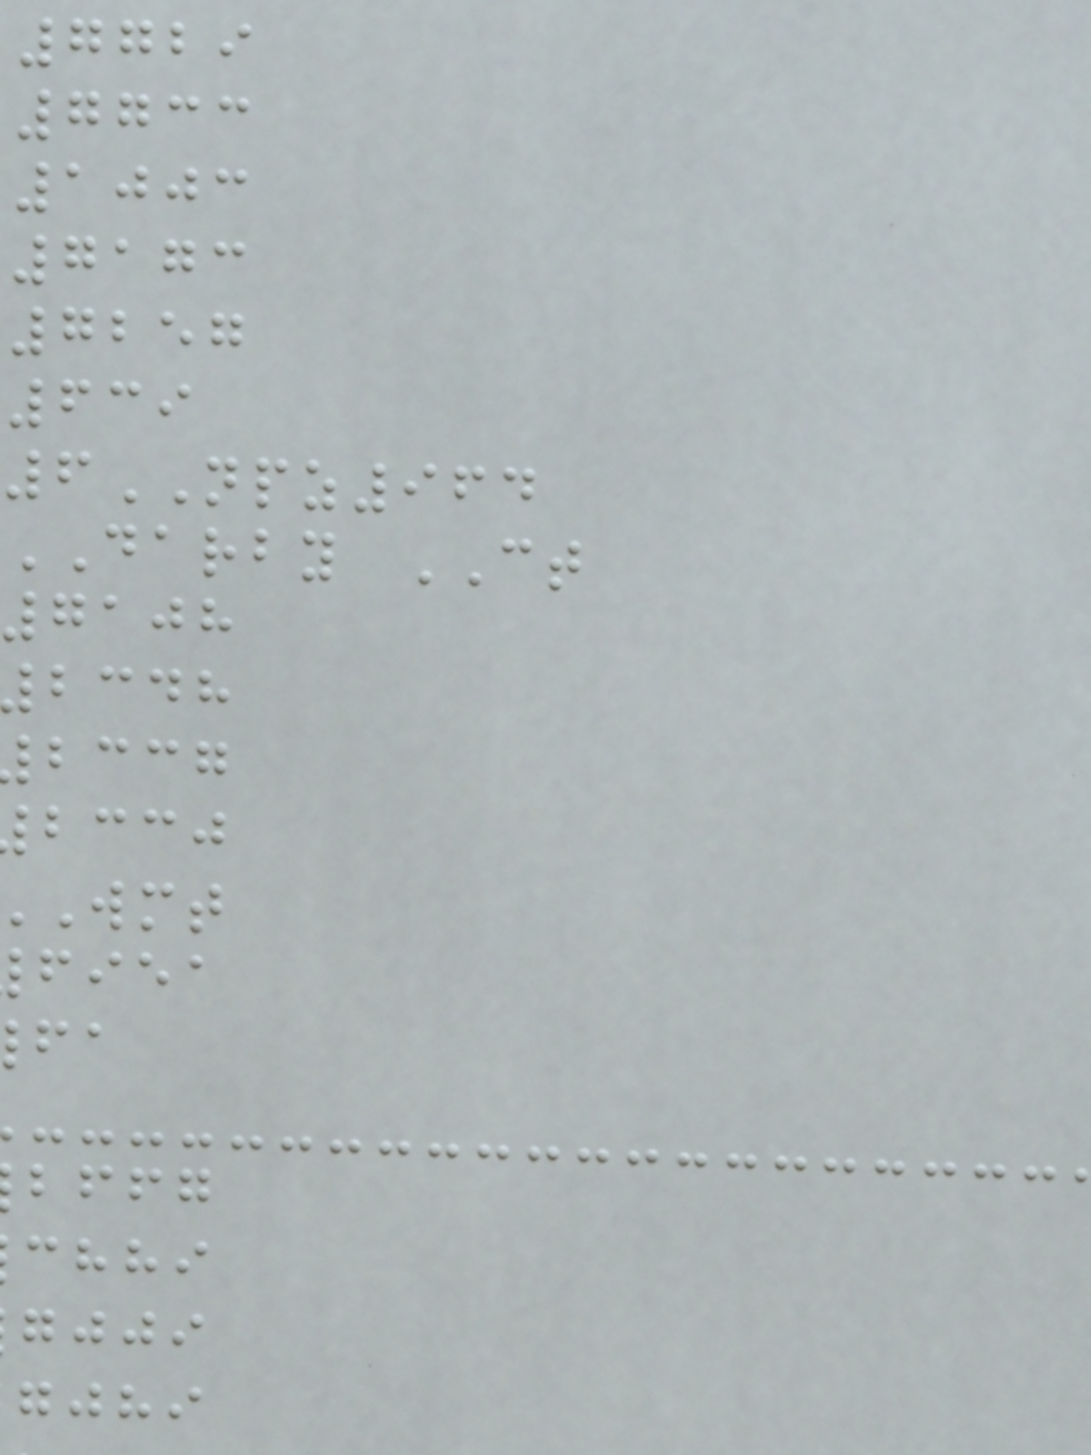7729
7733
1003
7173
7257
639
6NPZ964
DARBY CT
7108
bcdh
bccg
bccj
fiea
bffg
chhi
gjji
gjhi
